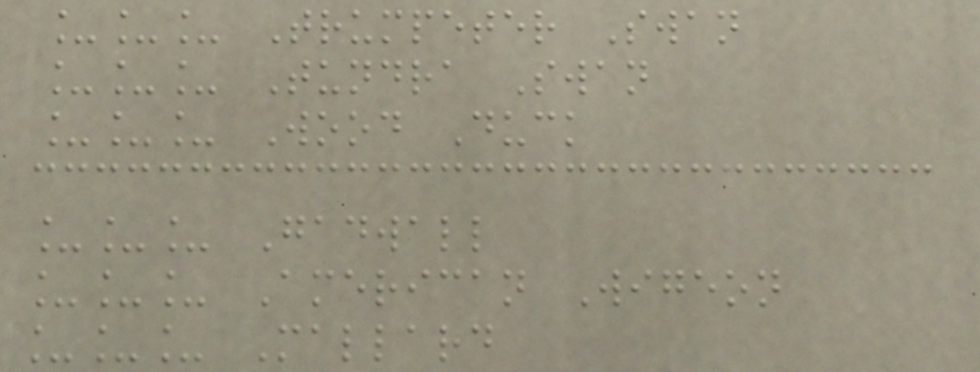___ Trumpeter Swan
___ Tundra Swan
___ Wood Duck
___ Gadwall
___ American Wigeon
___ Mallard
